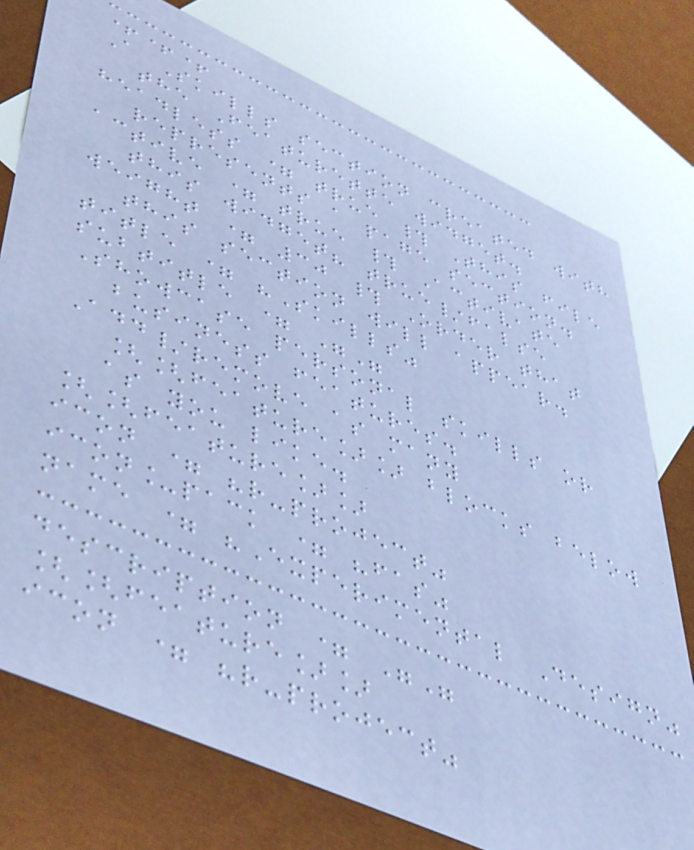+++
A Skills section created with
the Featurette widget.
headless = true # This file
represents a page section.
active = true # Activate
this widget? true/false
weight = 30 # Order that
this section will appear.
title = "Skills"
subtitle = ""
Showcase personal skills or
business features.
Add/remove as many
[[feature]] blocks below
as you like.
[[feature]]
icon = "r-project"
icon_pack = "fas"
name = "Experimental Design"
description = ""
[[feature]]
icon = "r-project"
